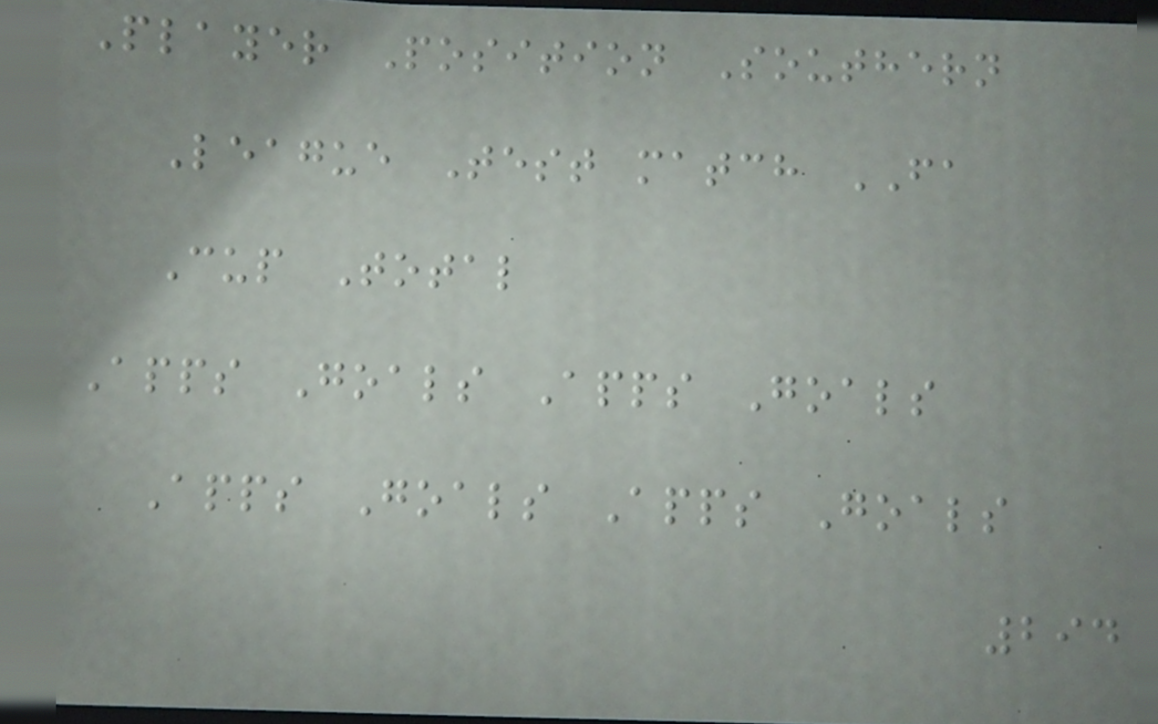Player Position Southern
League Test match FA
Cup Total
Apps Goals Apps Goals
Apps Goals Apps Goals
294
